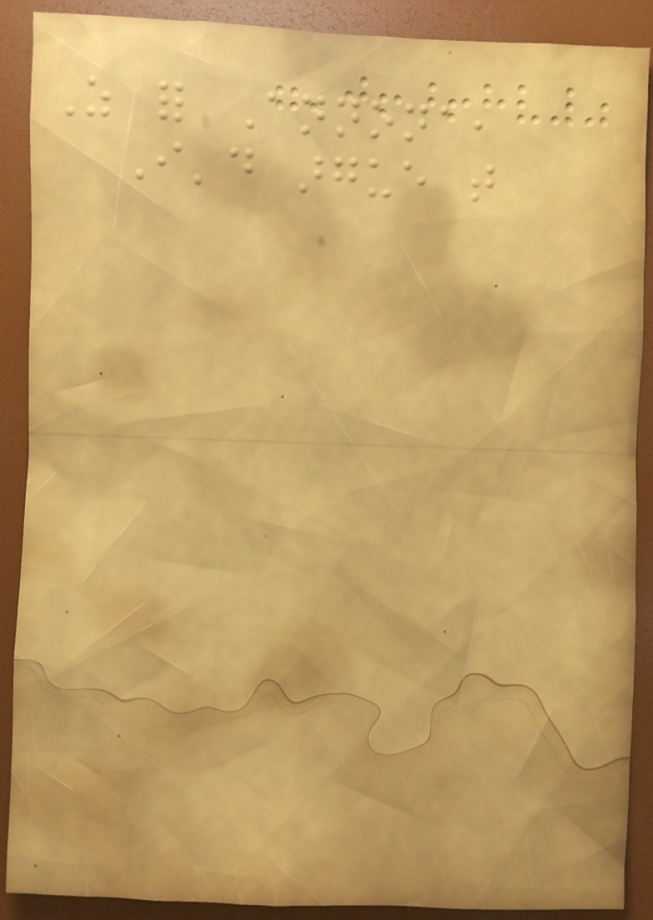As for Annona,
I'd argue that
